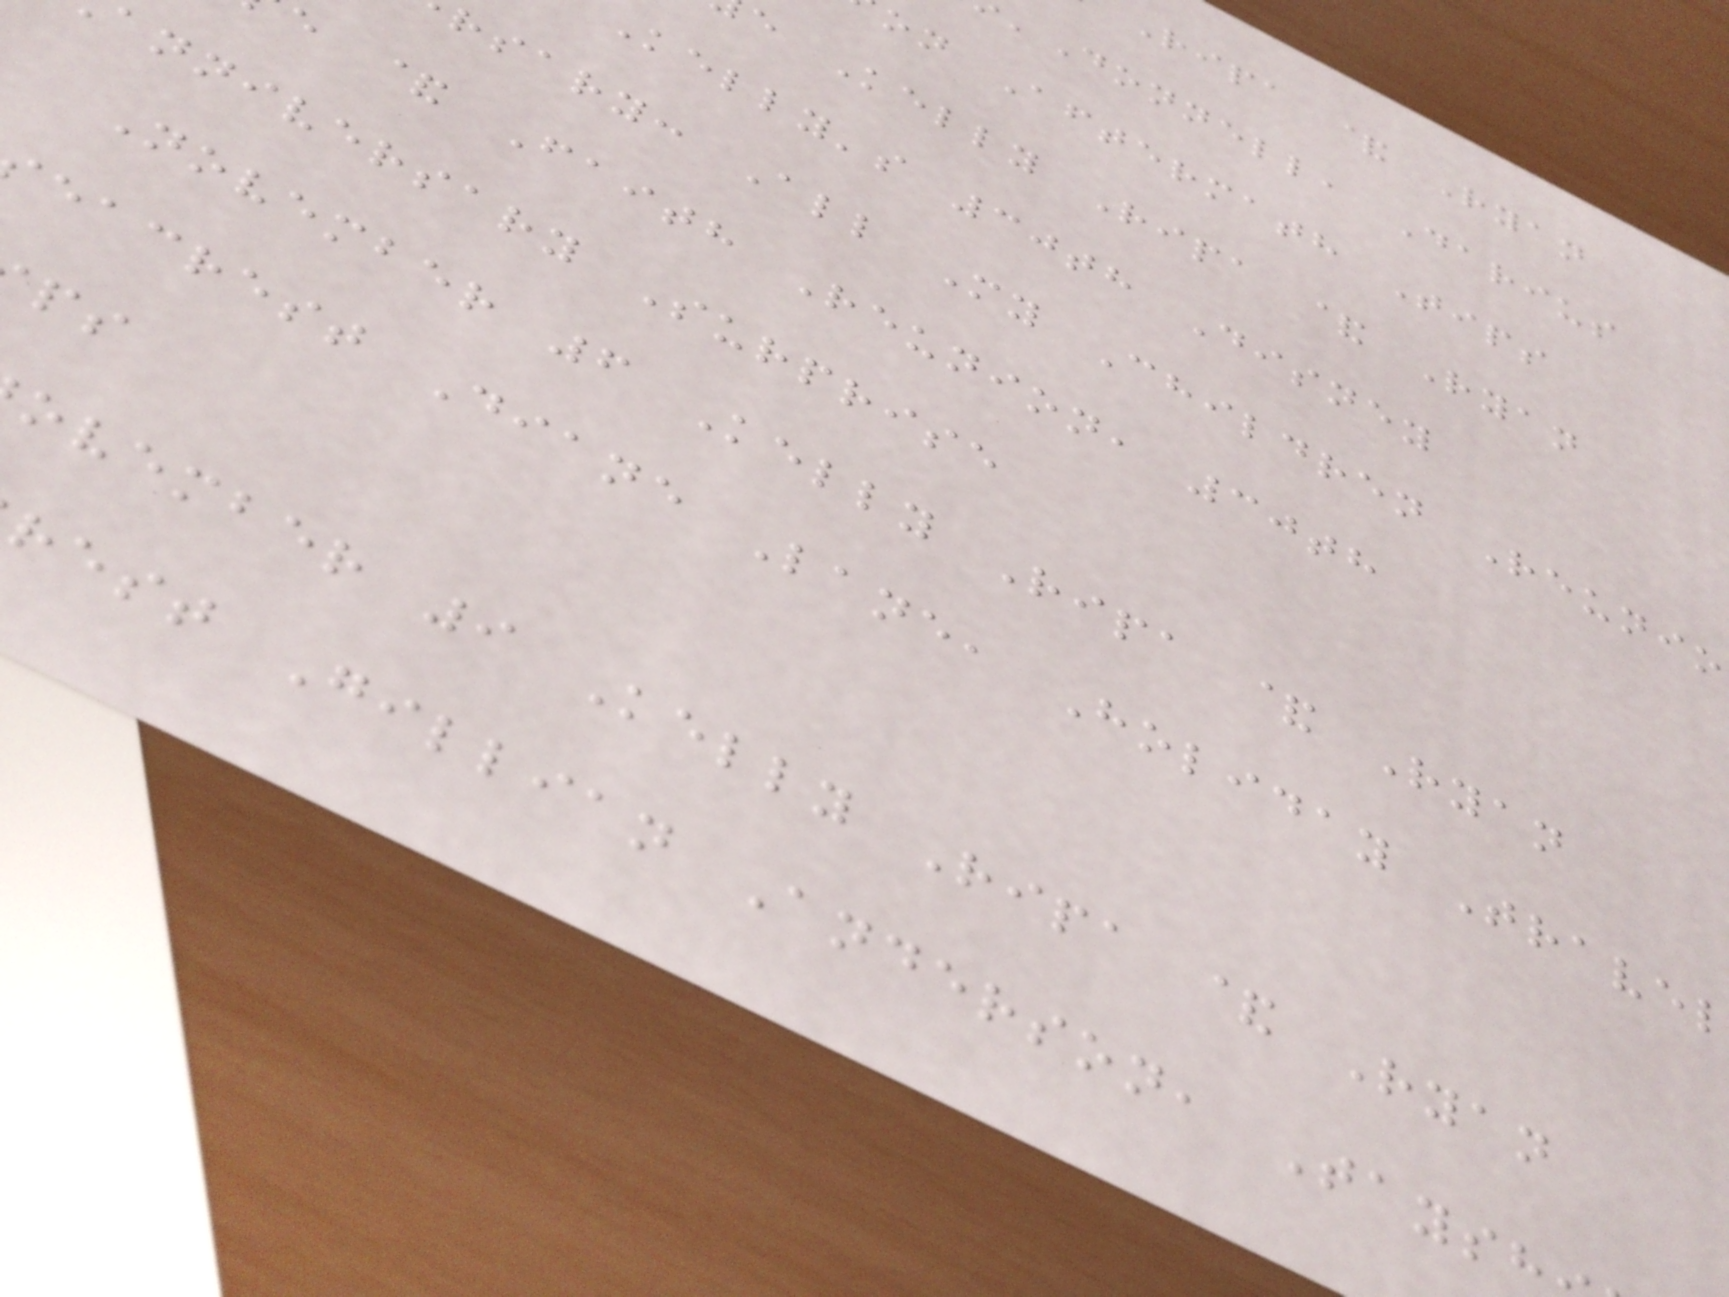Ripa & Ryan
'Donnell, Darius
on Aftermath Tips
e Kelly Ripa & Ryan
Kelly's 30th Disney
rsary: All My Children Reunio
e & Faith Reunion, 30th
anniversary Surprise
November 6 Kelly Ripa & Ryan
eacrest Diane Lane, Holiday Travel
ovember 9 Kelly Ripa & Ryan
rest Gillian Anderson, Taysh
